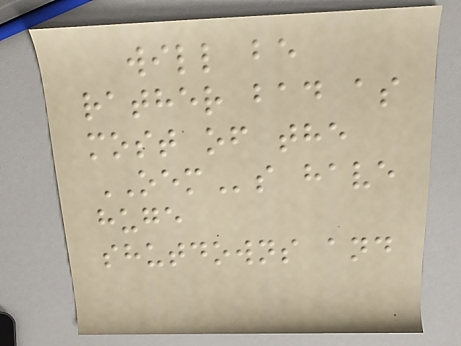will be
rather bad as
most of the
OEMs have
huge
shutdowns and
